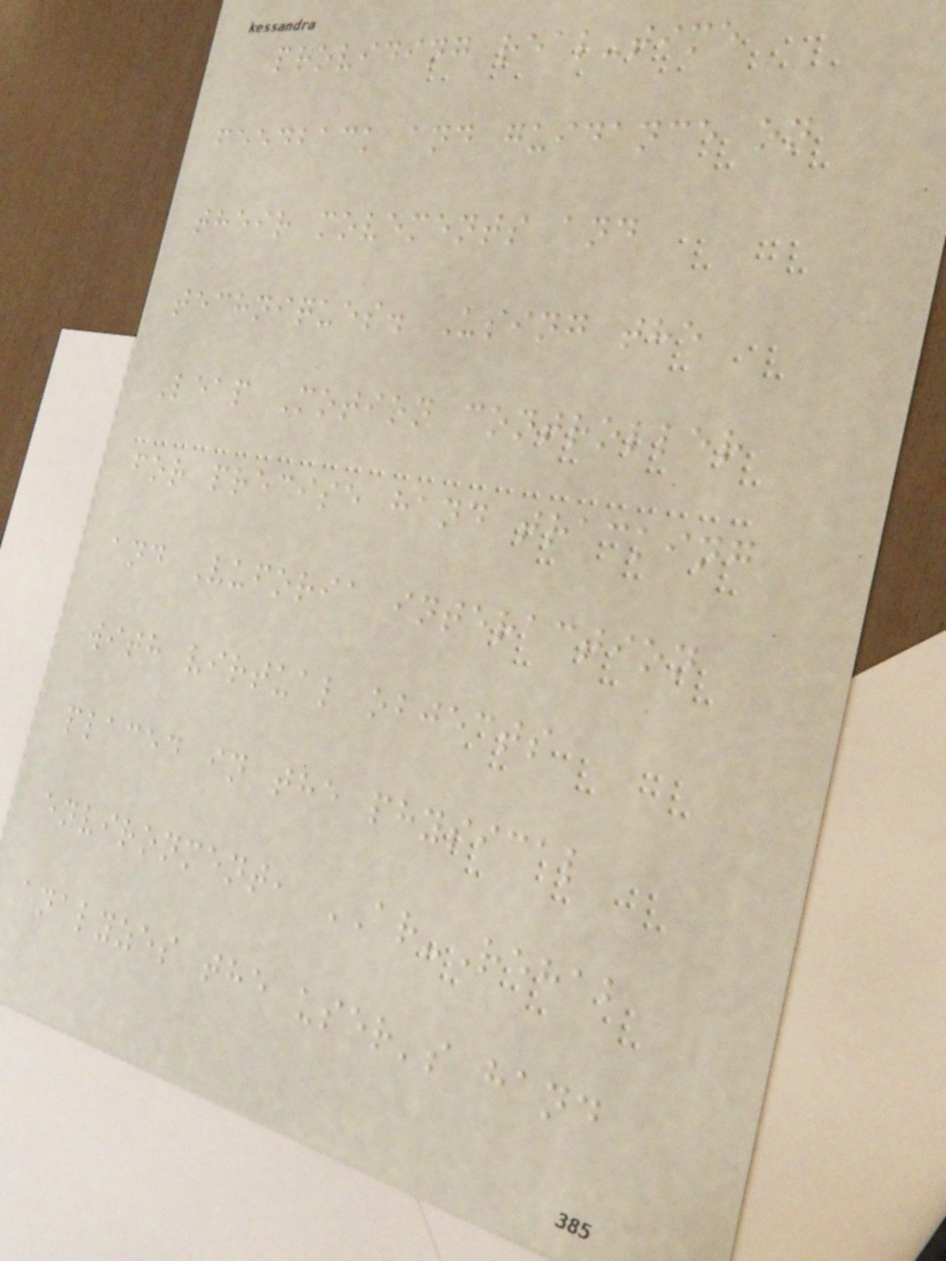providing real-time
feedback and guidance on
their movements and
techniques. Using the
Leap Motion controller
for precise hand tracking
and Vuforia interaction
with virtual objects
placed in the physical
environment, AR-Rehab
analyzes the user's hand
